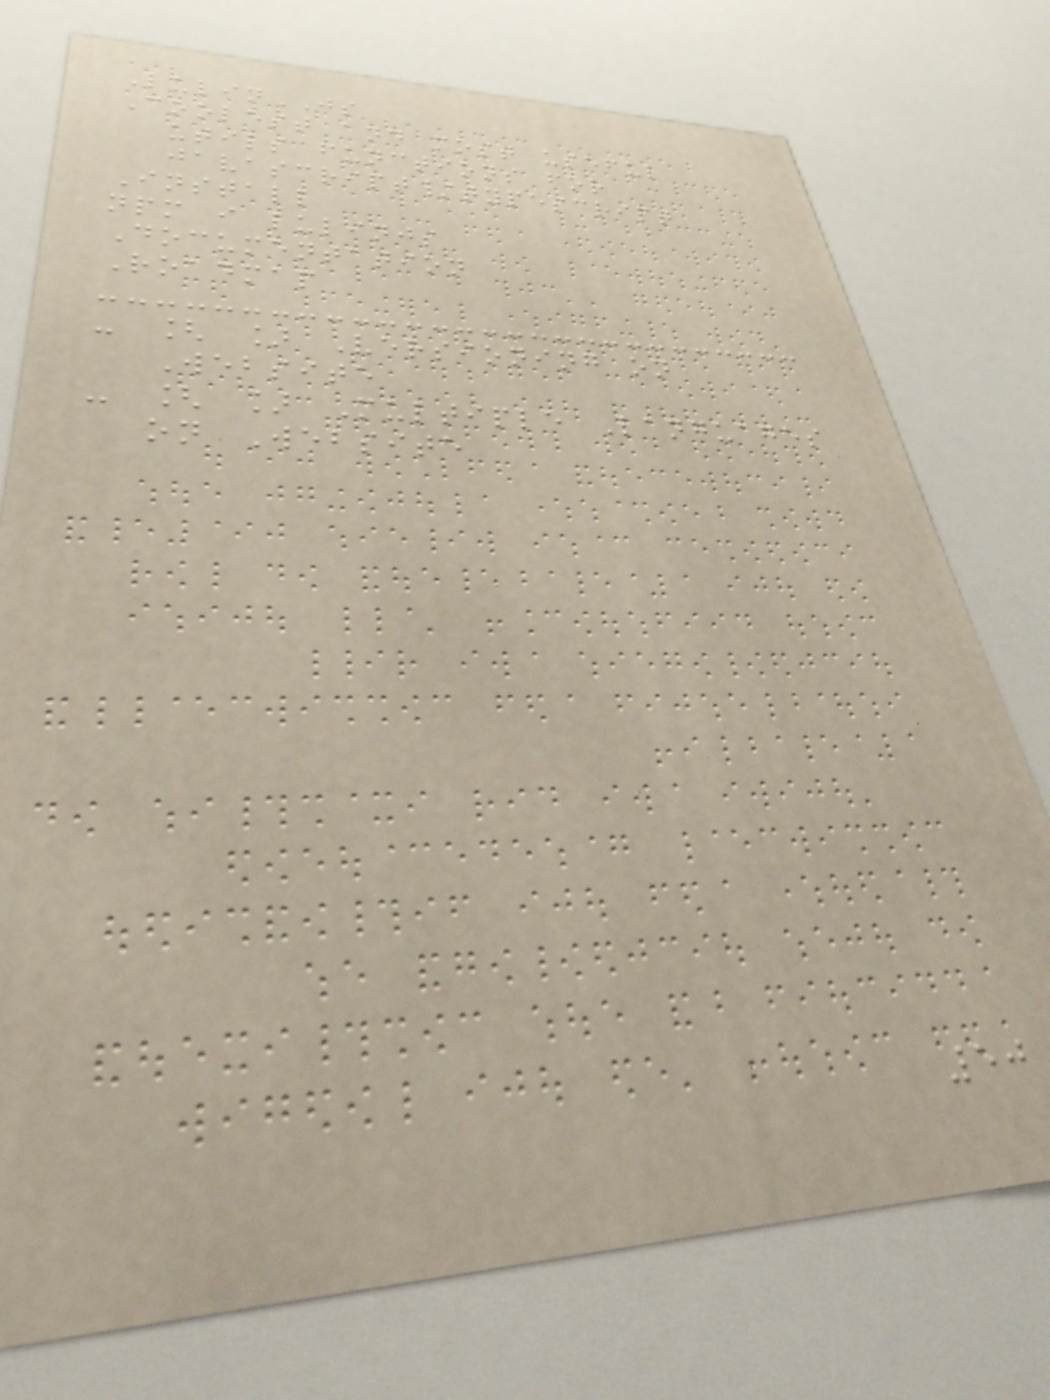LulinJS
Coolest and most useful
utils functions for
javascript/typescript
Install
npm i lulinjs
Documentation
Roadmap
- [ ] Versioning on
Website
- [ ] Multiple Languages
on Website
50
